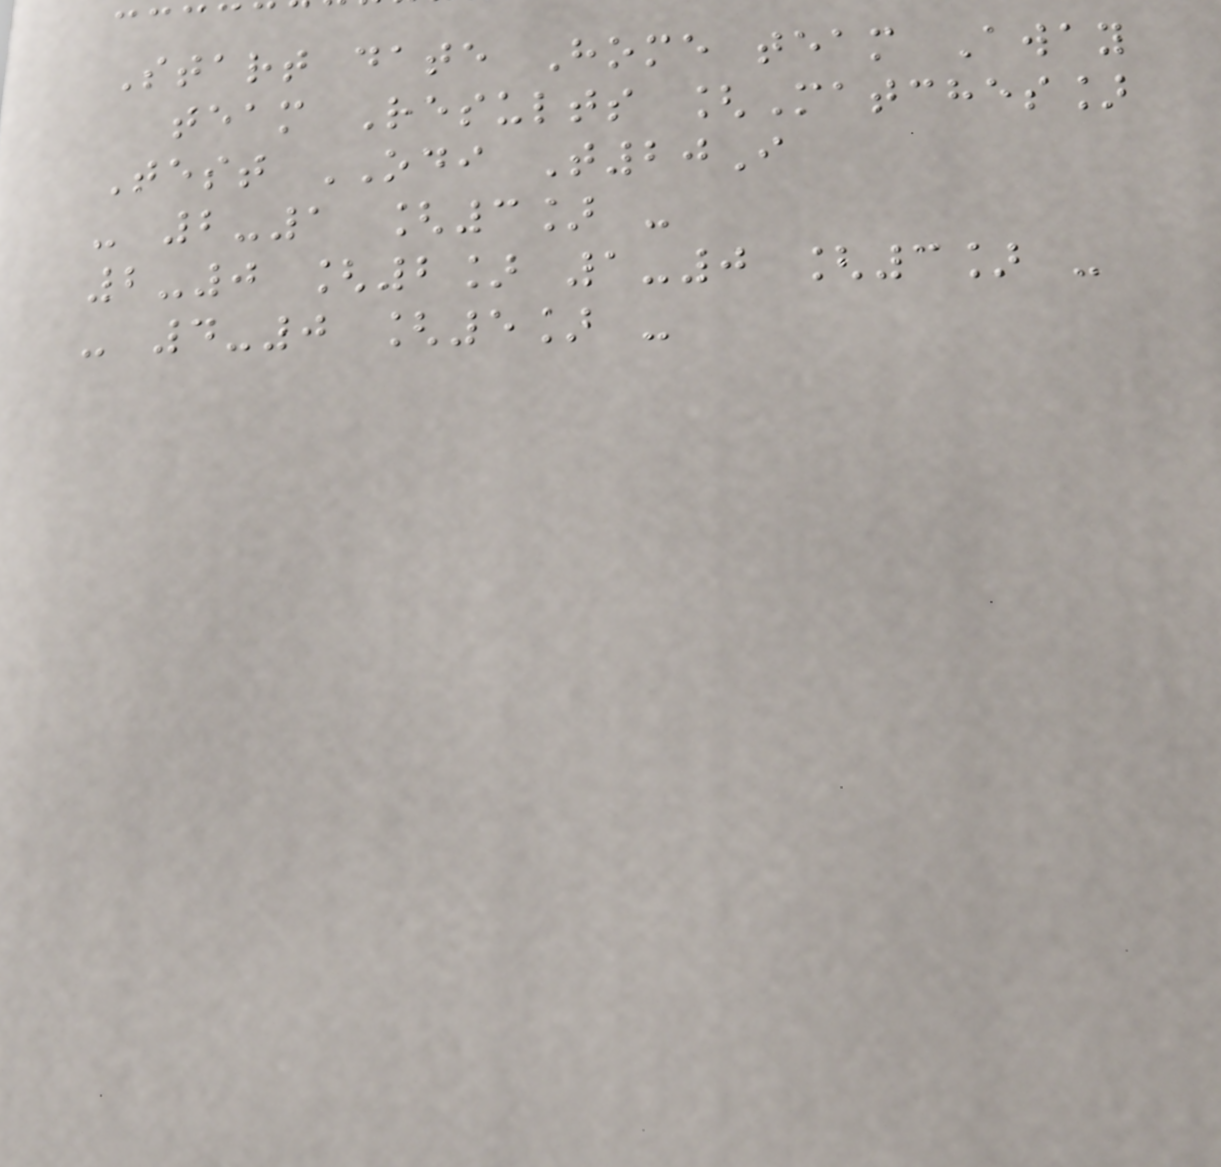Start date Home team Away
team Results [Matches]
Test ODI T20I
- 2-1 [3] -
2-0 [2] 1-0 [3] -
- 4-0 [5] -
